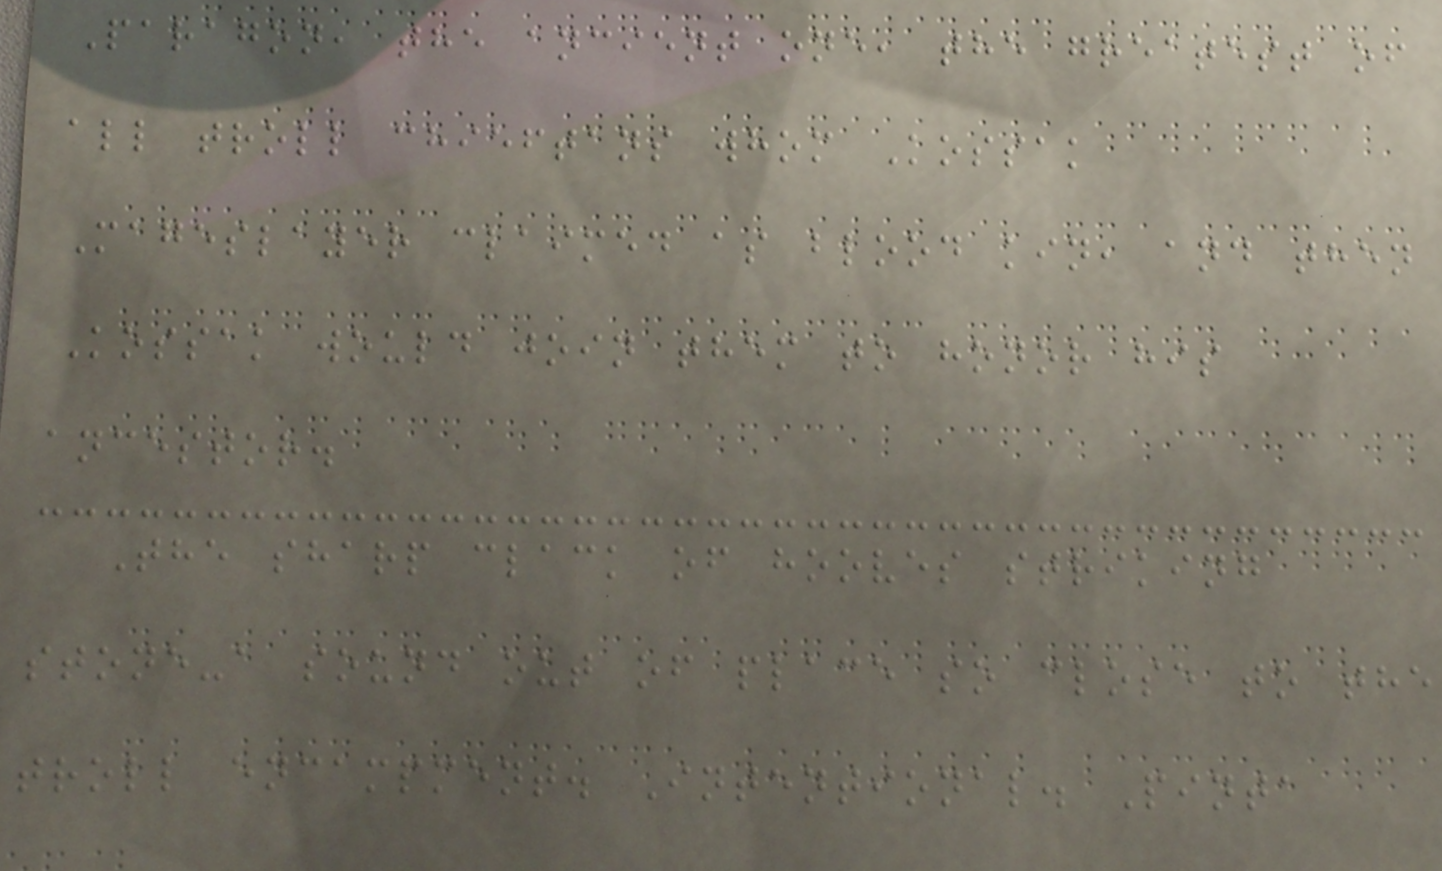Paragon, the ancient one, the greatest of
all troll chieftans whom Kossak
Mageslayer claimed as blood kin, and then
Kossak would join them to honor his
ancestor.
The sharp clack of hooves striking
stone-a sound out of place so close to the
troll encampment. Intentional. Pinta
